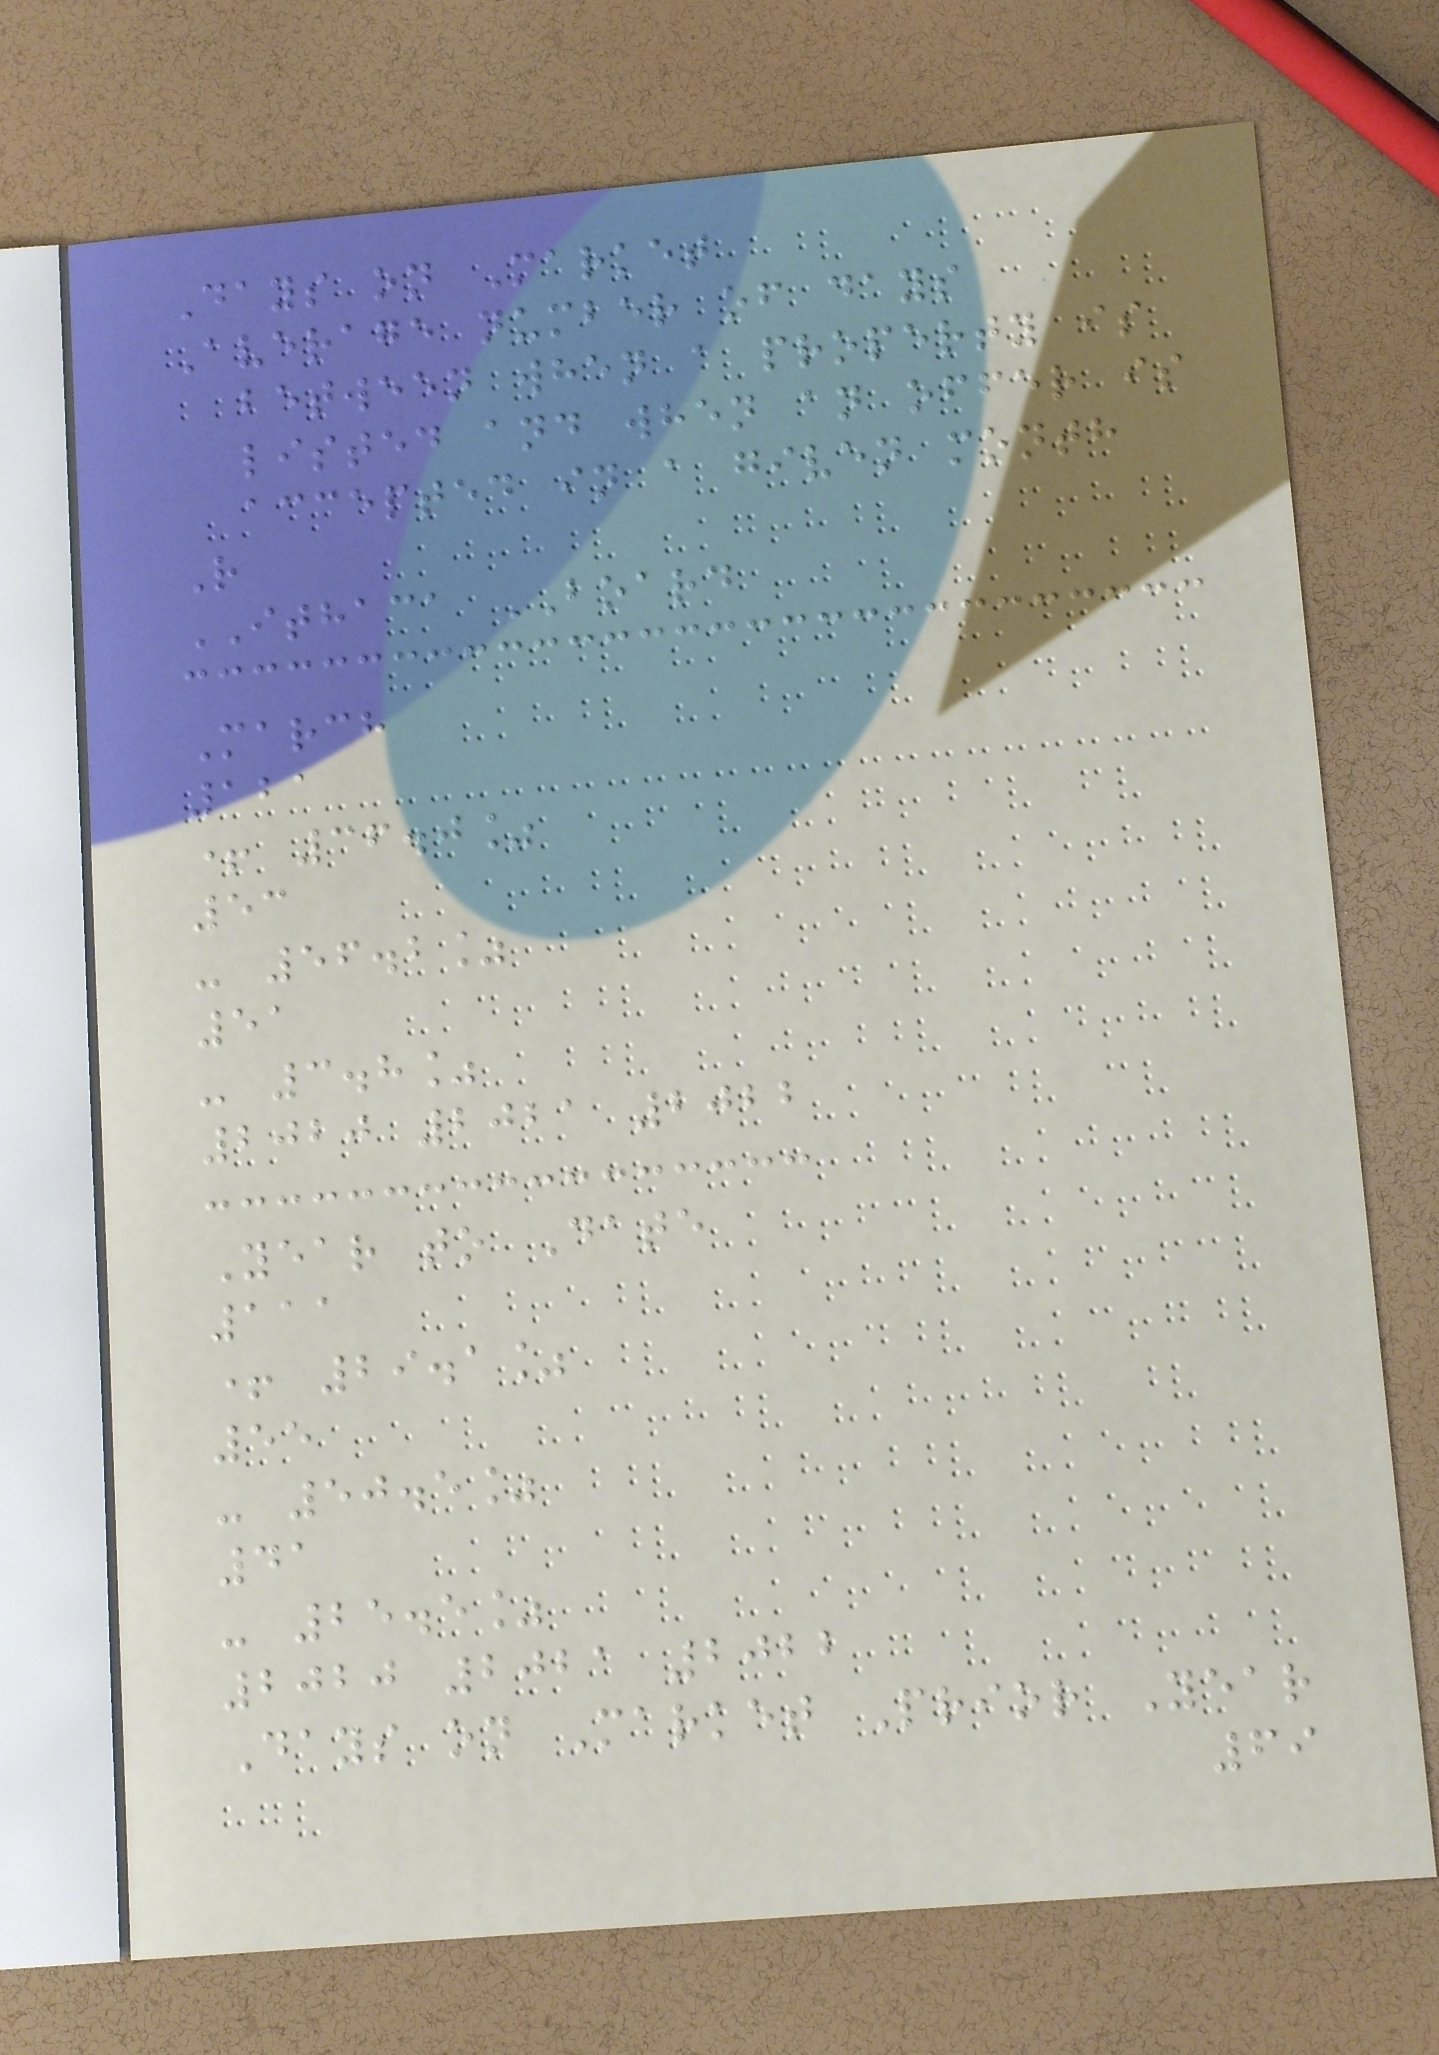Days on Market
Average number of days
between when a property is
listed and when an offer is
accepted in a given month
R
ITHACA BOARD
March
121
+ 36.0%
53
- 56.2%
51
- 3.8%
2020 2021 2022
Year to Date
111
+ 29.1%
55
- 50.5%
41
- 25.5%
2020 2021 2022
Days on Market Prior Year
69
